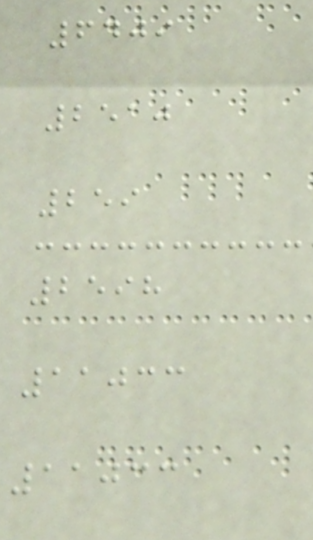6409
2510
259
2598
11033
11033
